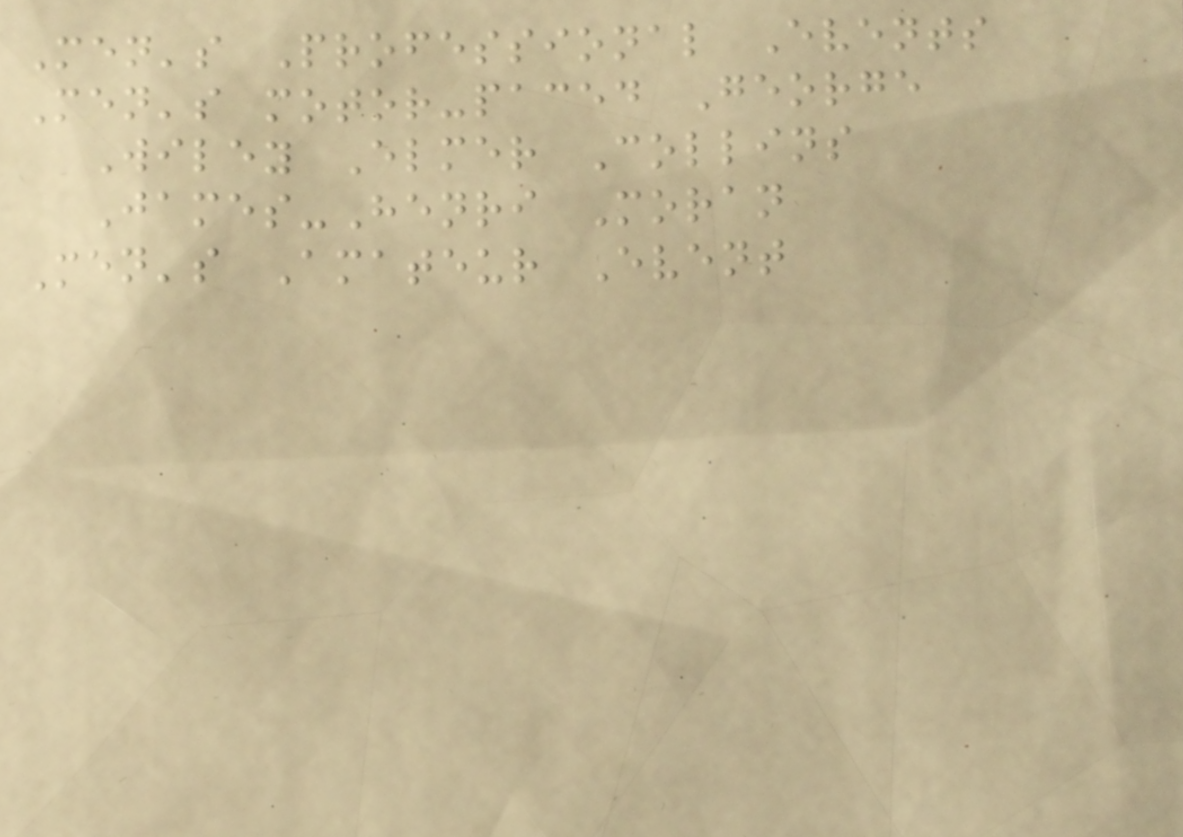Men's Professional Events
Men's motor-paced George
Wiley Elmer Collins
James-Henri Moran
Men's Amateur Event
